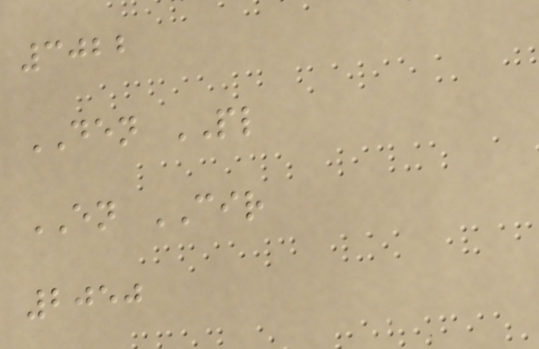3022
DEN PL
EN CIR
2050
